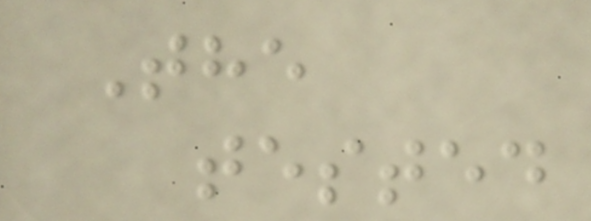The
tested
